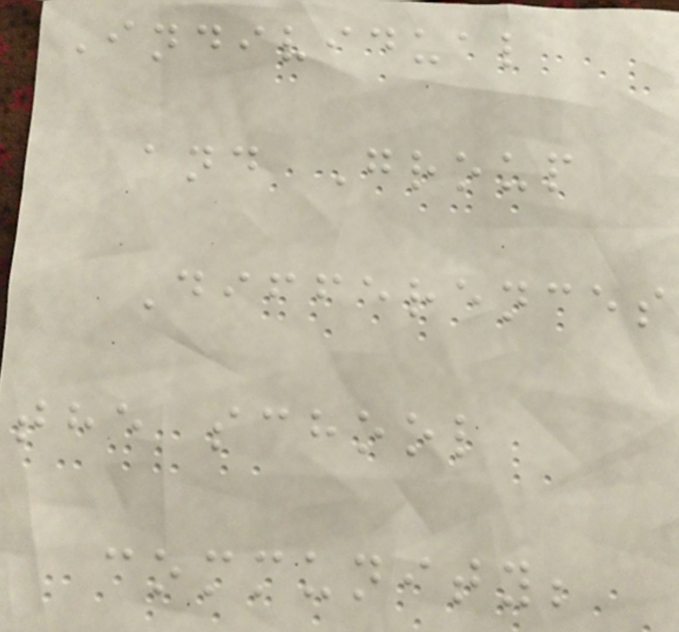Individual
and Group
Differences
the school
community;
